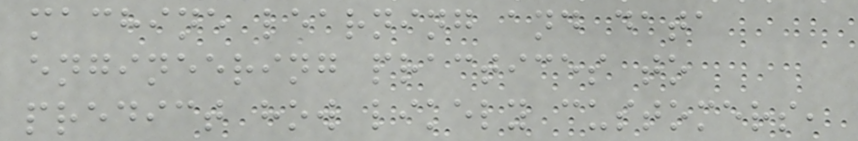machine learning and data
engineering practices to
predict how likely customers,
